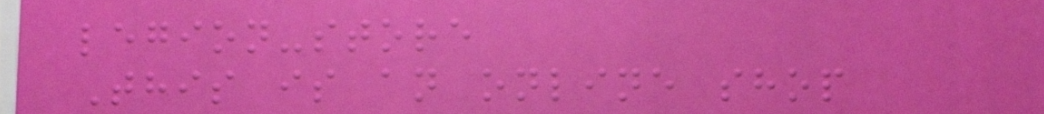legion-store
This is an online shop
